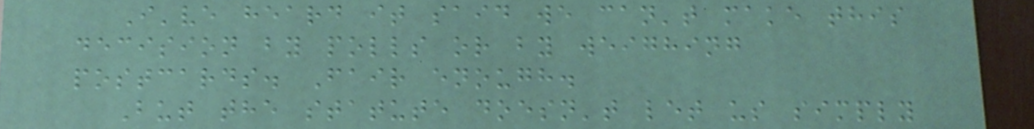I've heard it said we can't make this
decision by polls or by weighing
postcards. Fair enough.
But the statute doesn't let us simply
